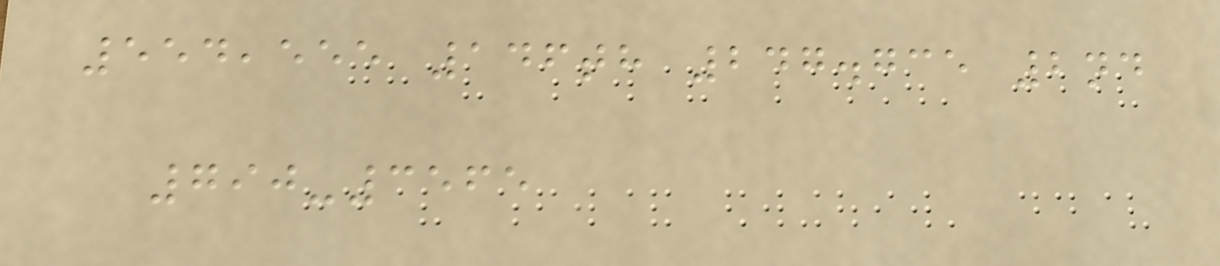554,555 146th 247.735 2nd
790-3565
